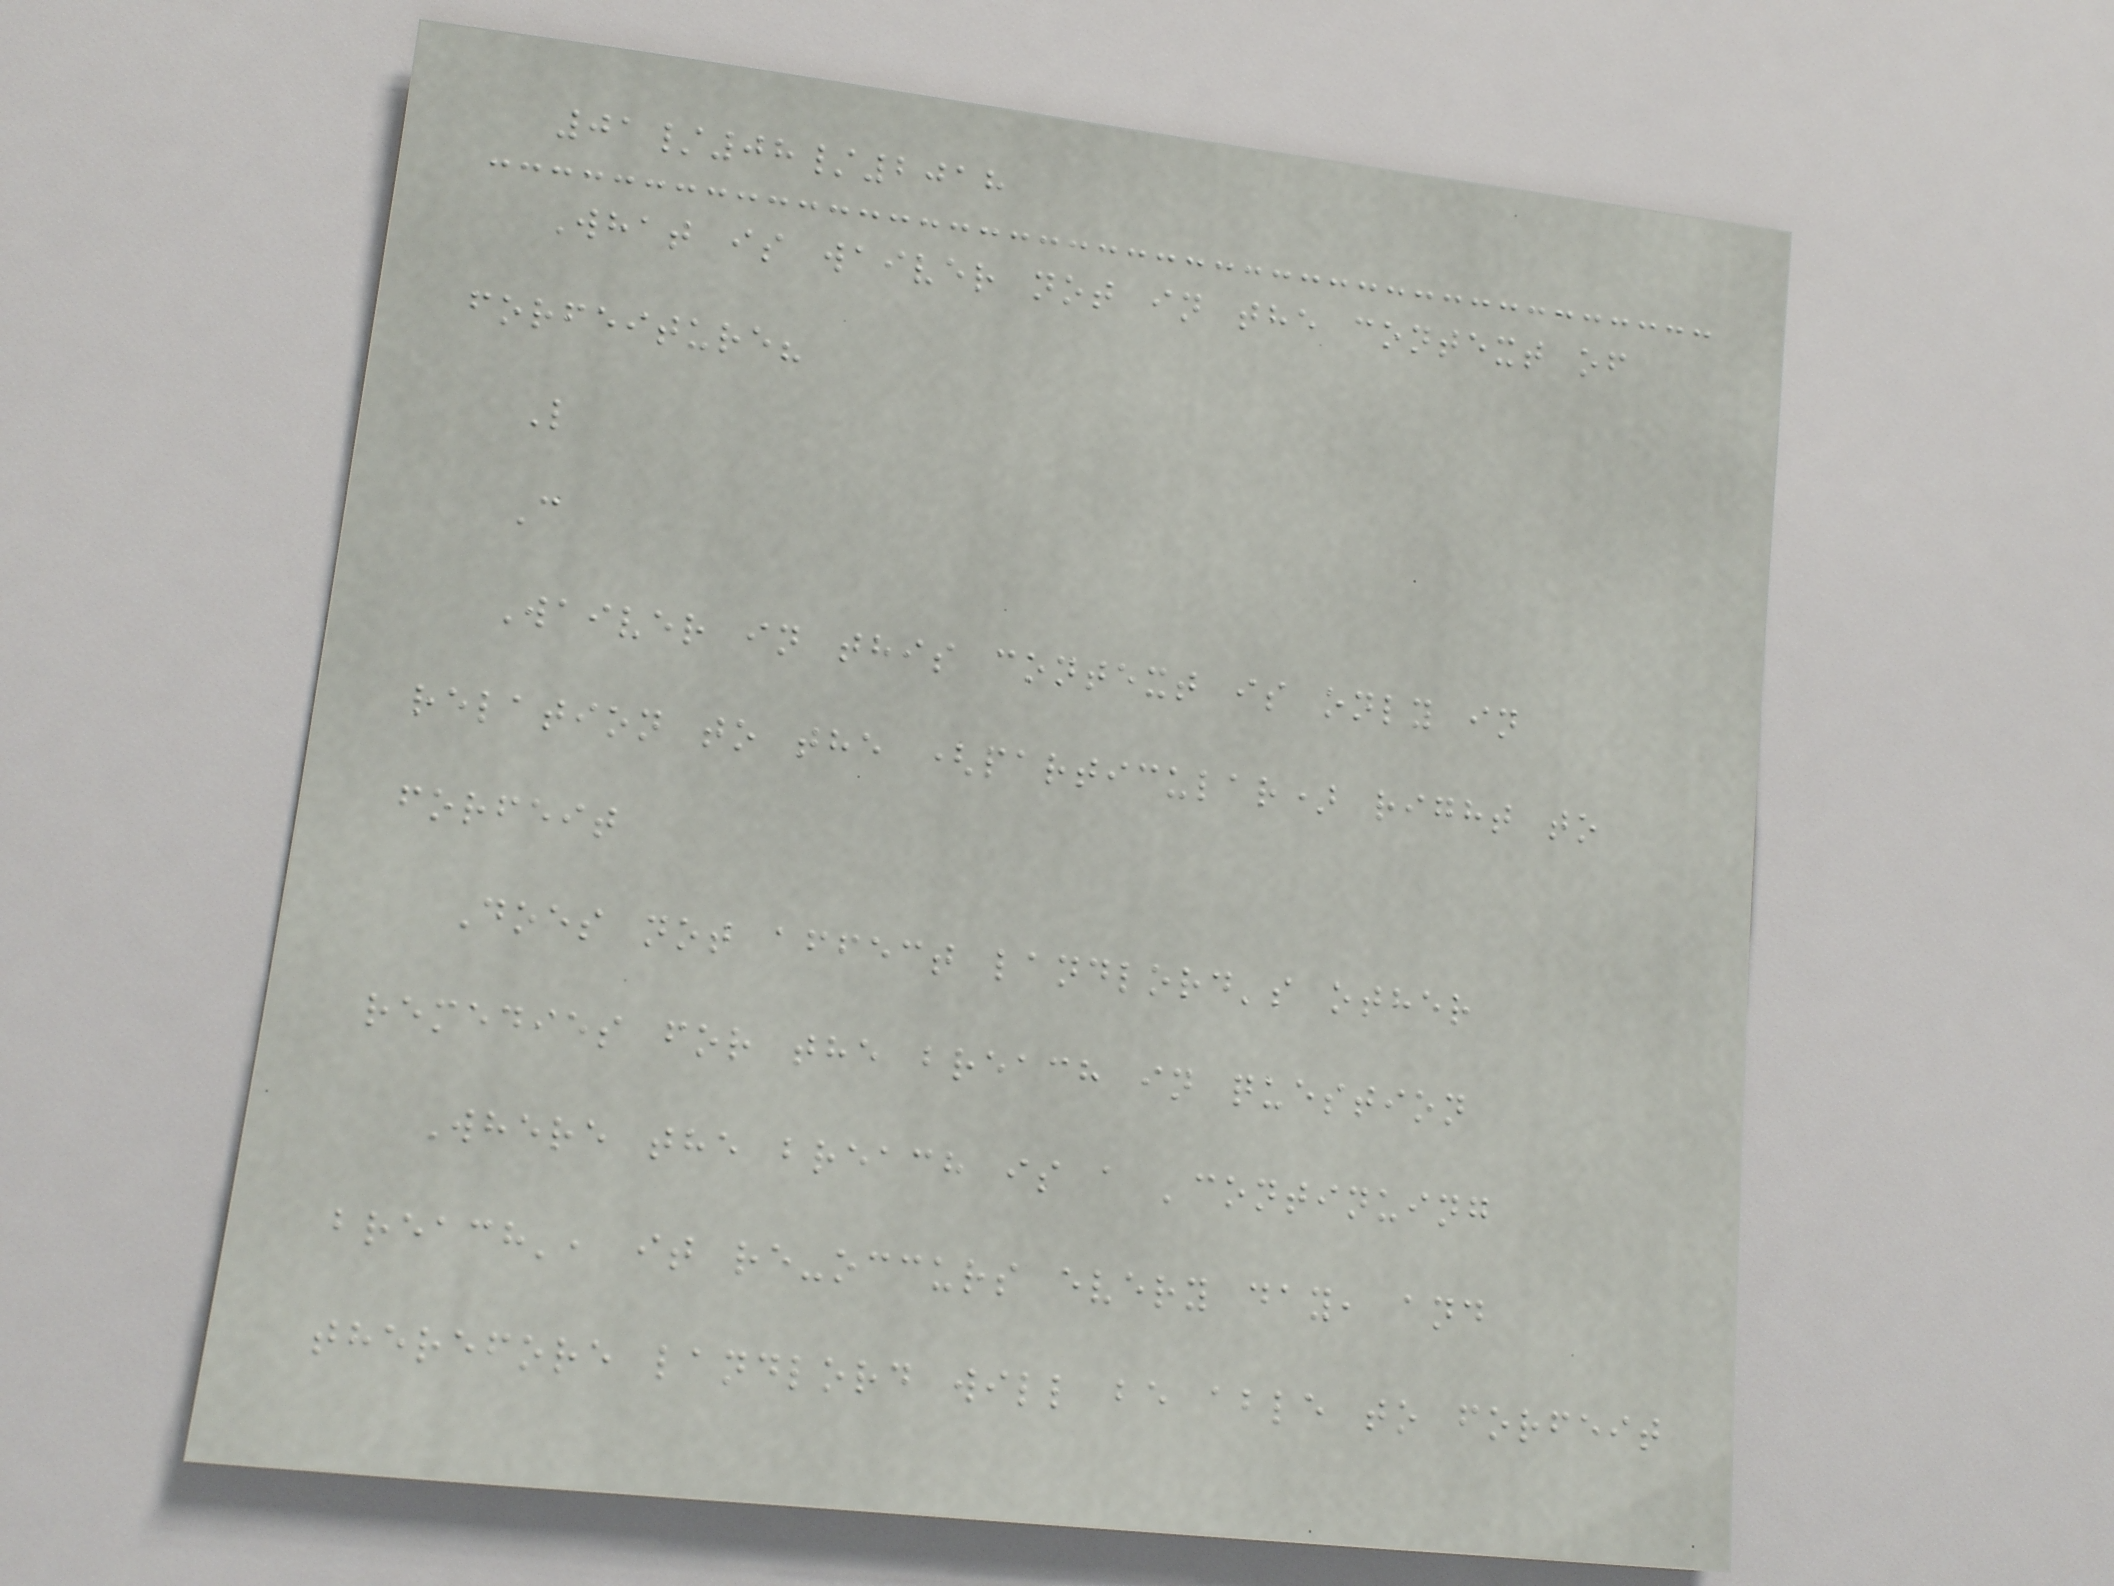01/08/2018
What is waiver not in the context of
forfeiture?
L
C
Waiver in this context is only in
relation to the (particular) right to
forfeit
Does not affect landlord's other
remedies for the breach in question
Where the breach is a 'continuing
breach', it re-occurs every day, and
therefore landlord will be able to forfeit
